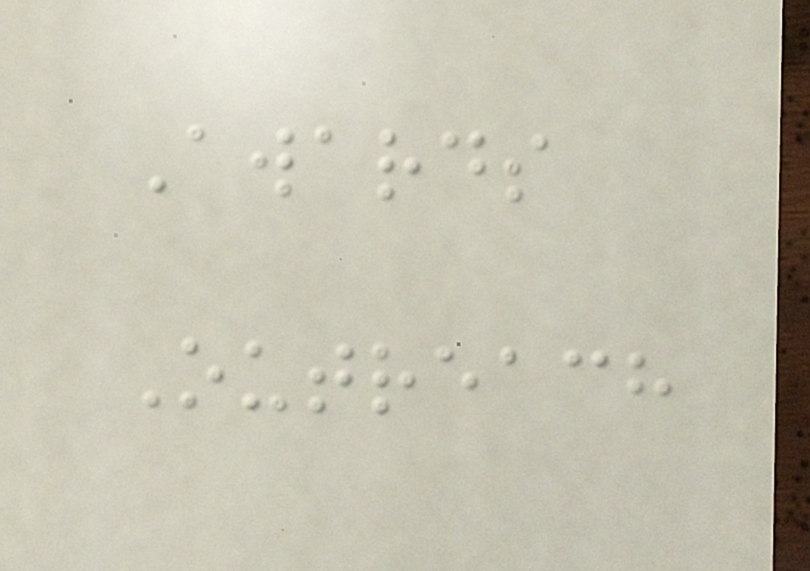Awards
Outreach
